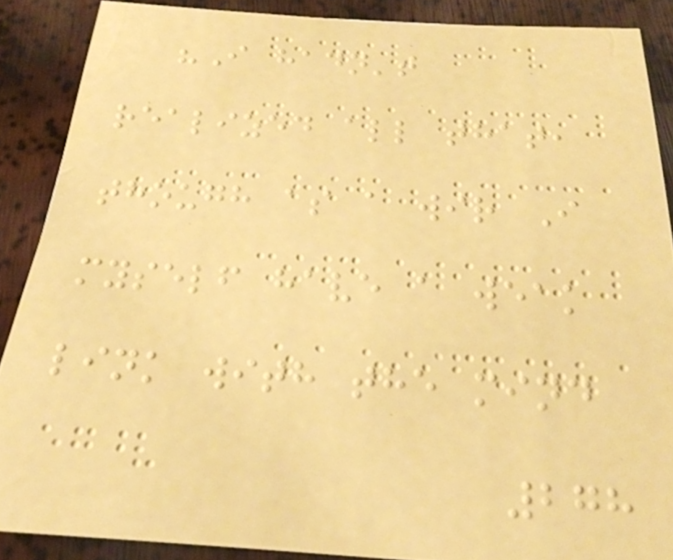"I hadn't
realized all that,
though as a wir I
myself have a weak
link with the mind
278
